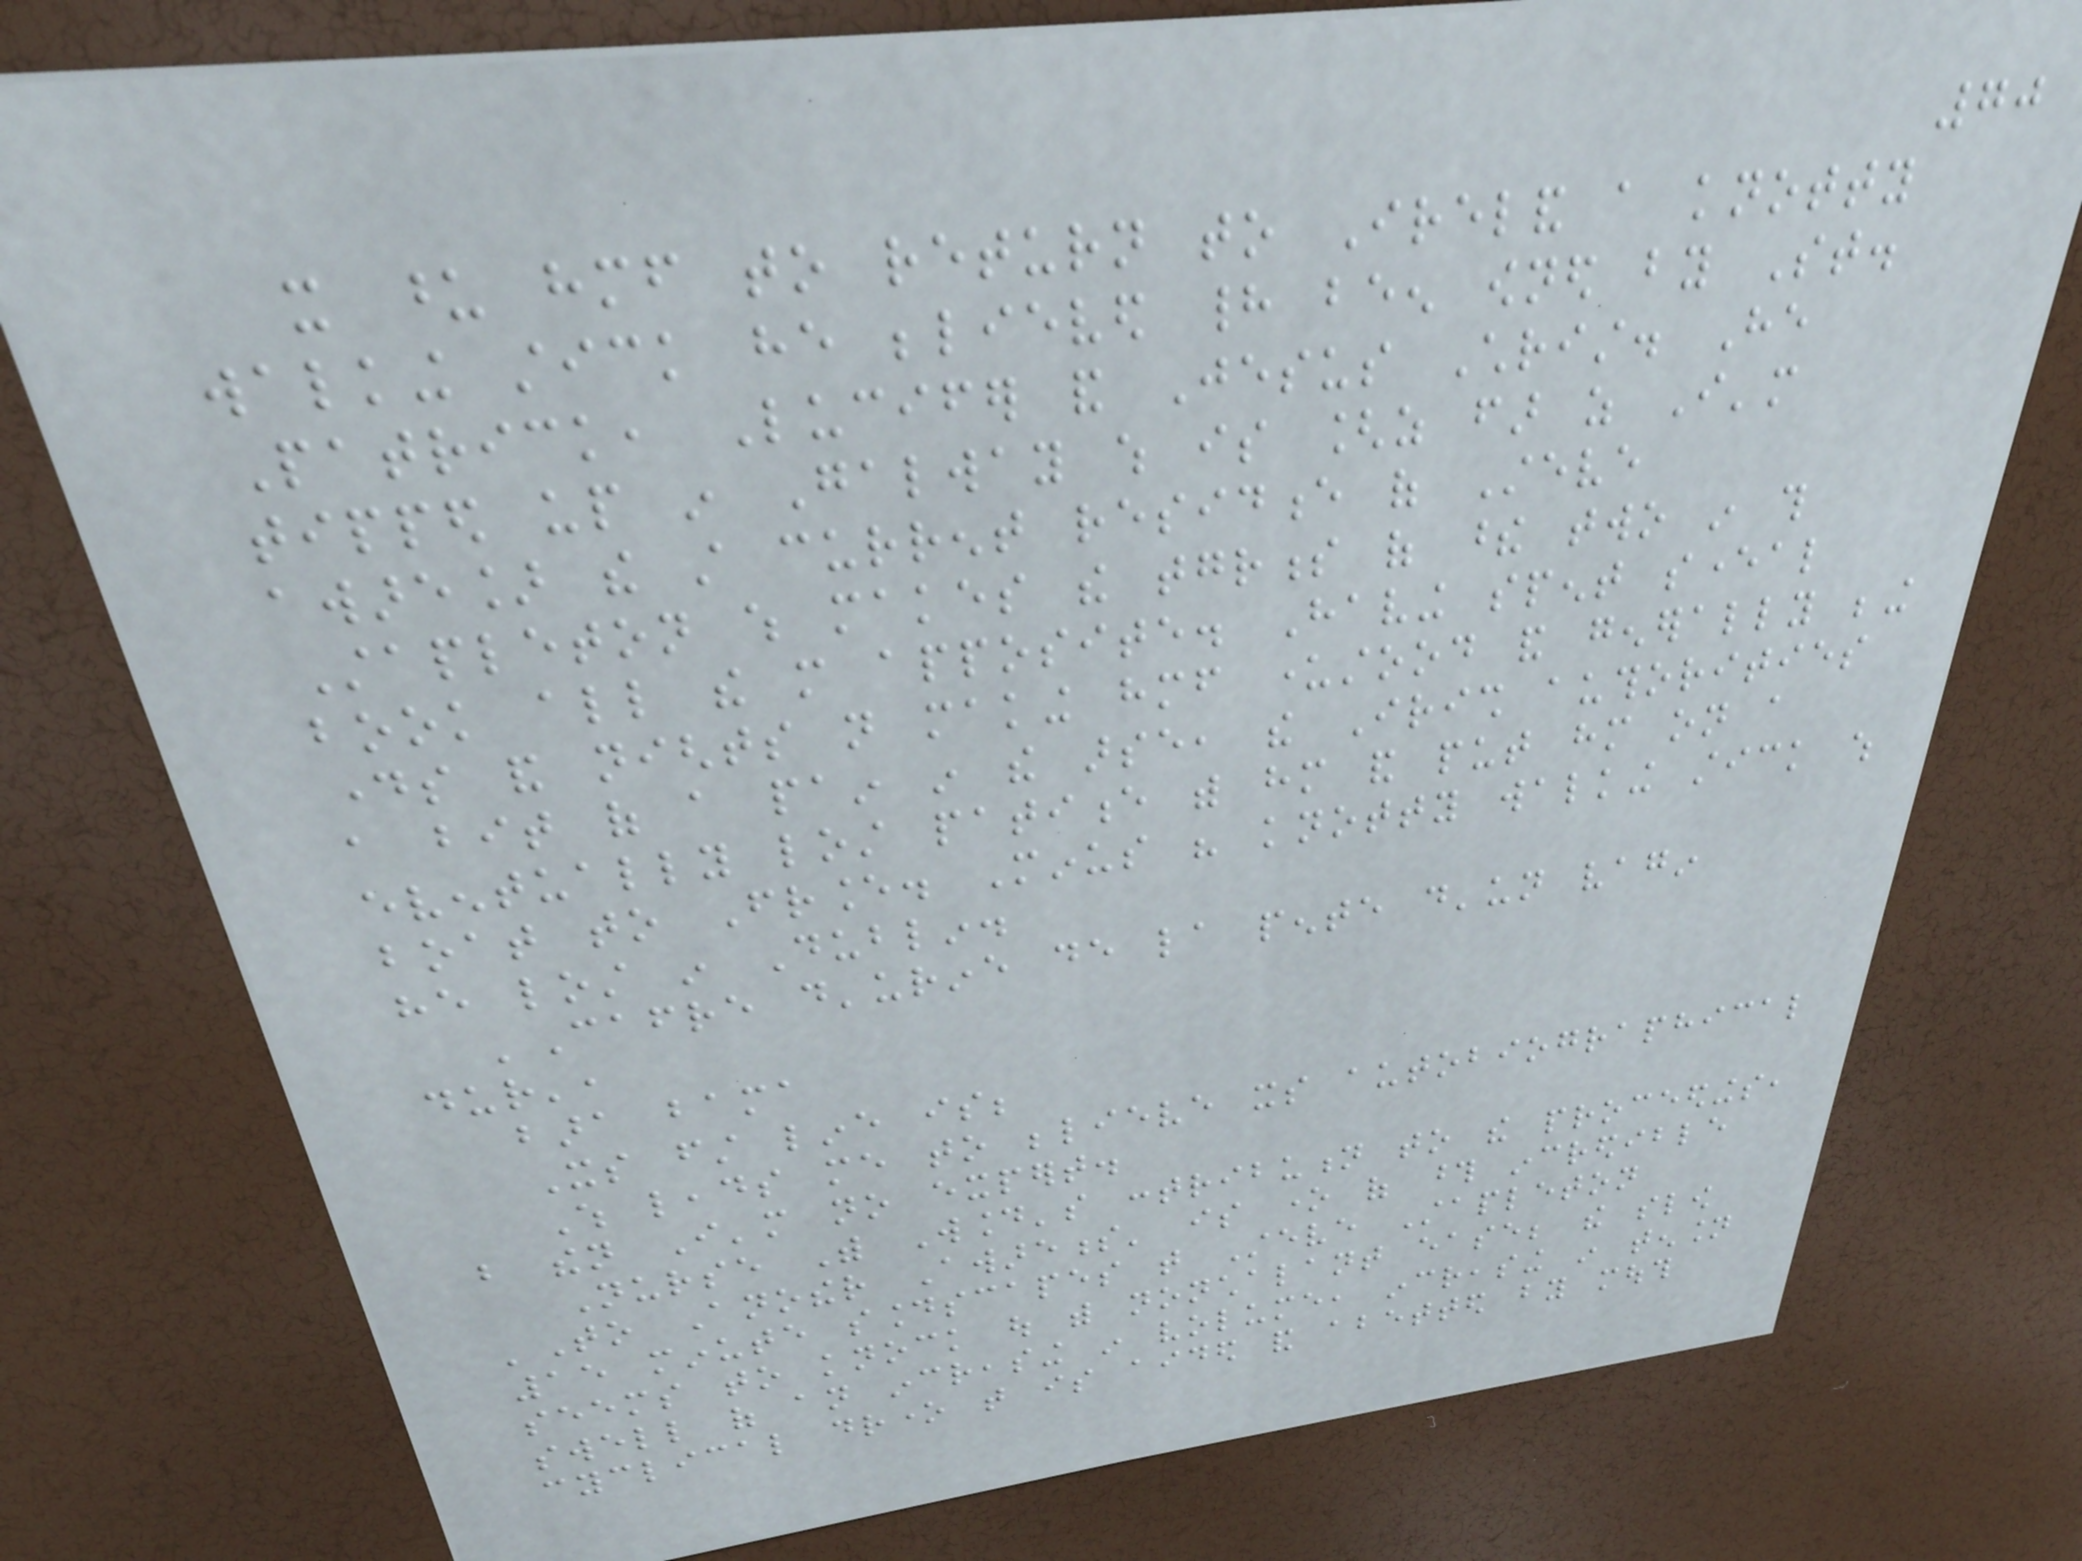70
it upon himself to return to Ireland a knotty
walking stick he believed had been owned by St.
Patrick, Lucifer and Jesus Christ. He
tipped up in Galway which is [as far as I'm
aware] the still current residence of Steve
Stapleton which makes the togetherness of these two in this
book all the more apposite. Having spent several
days and nights not making himself understood and generally being
a bit of a pain in the arse, the Irish authorities
eventually lost patience with him and put him on a
boat to France. Minus his knotty walking stick which
he lost in Dublin.
'Cafre d'urine de la pente d'un vagin
dur',
bara bama
Its first line is;
Which leads me to believe its autobiographical
but then I'm no expert.
Nurse With Wound's contribution to the proceedings,
'To Another Awareness' is one of those incredible
15 minute soundscapes that Steve Stapleton
seems to knock out with nonchalant ease; the slow
swell of an increasing in volume, increasing in tension
cyclical drone that is aided and abetted by mouth
